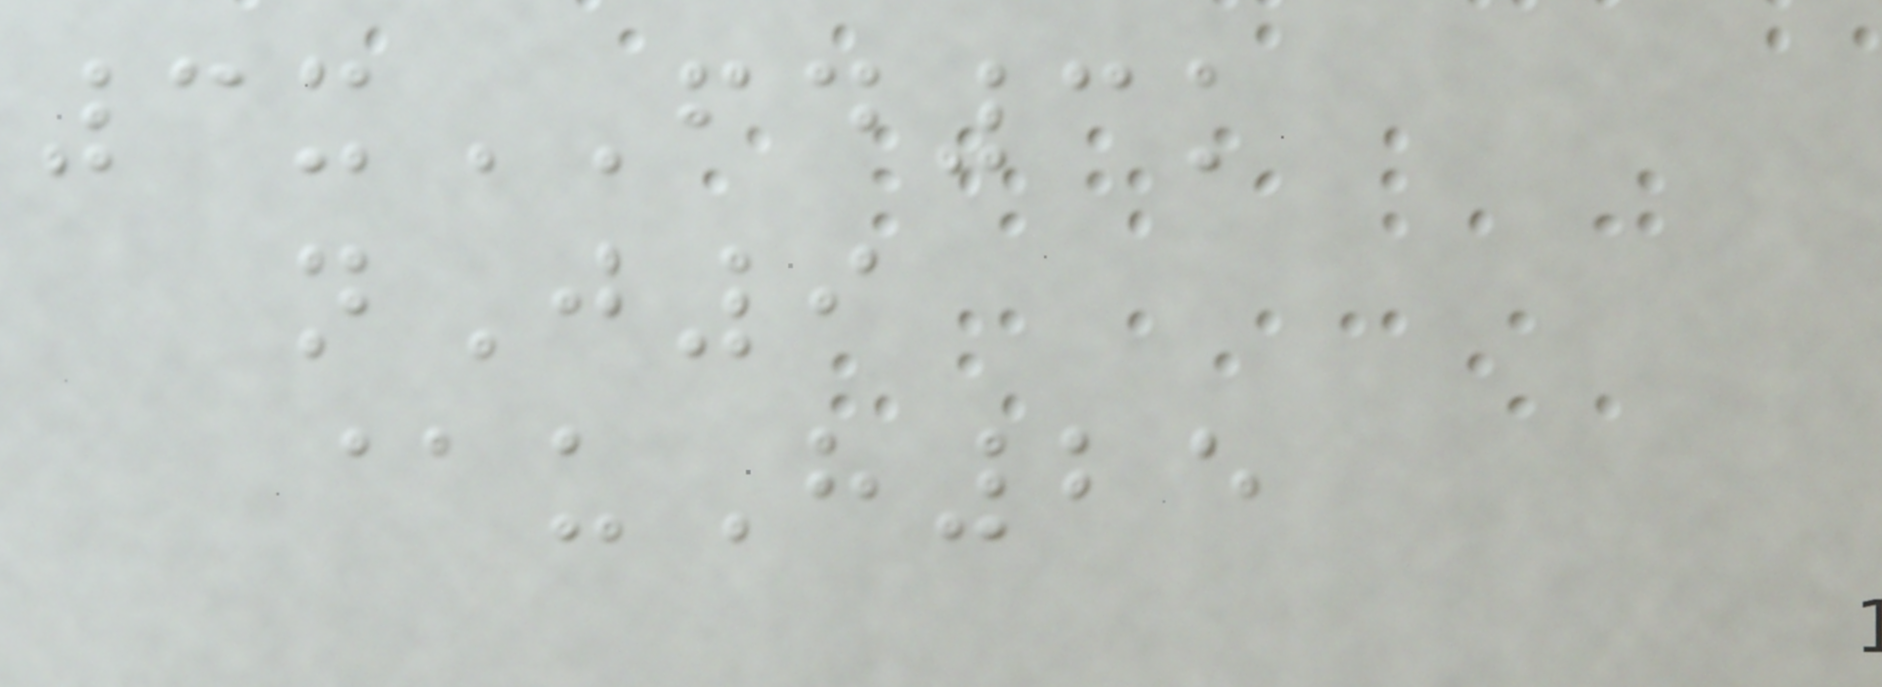3xFD3k
nJ9
@uH25
